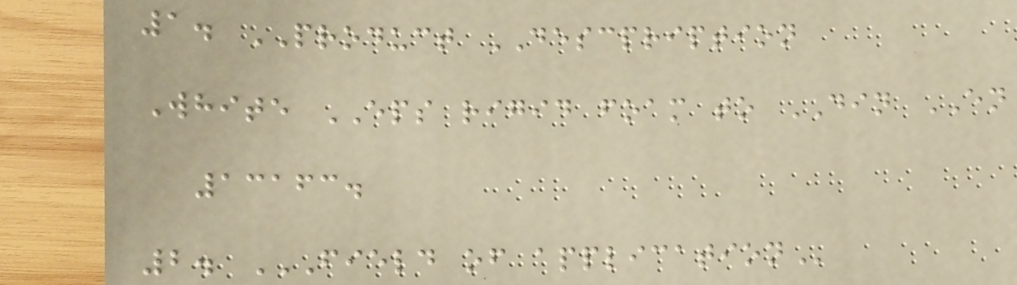1. PRODUCT DESCPRIPTION
White EPS rigid foam to DIN EN
13163.
2. FIELD OF APPLICATION
